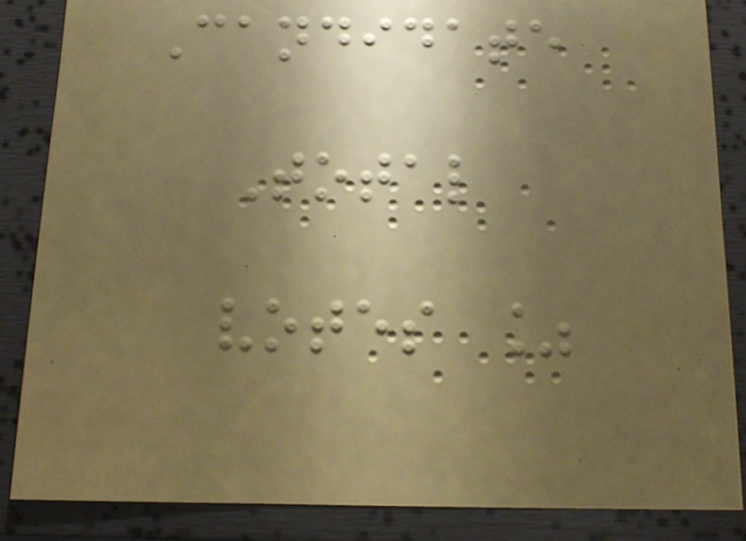Candidate
Total
votes %
